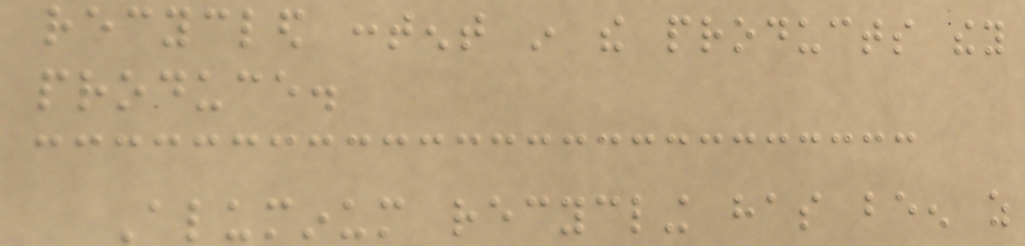recycled content in the products they
produce.
Aluminum recycling has been as
